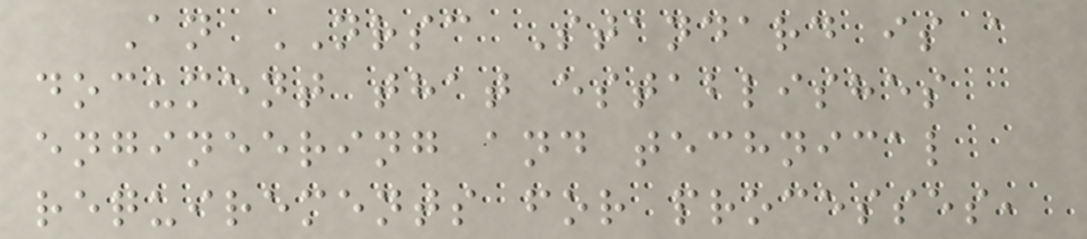An NRSC Standard is a
document that establishes
engineering and technical
requirements for processes,
